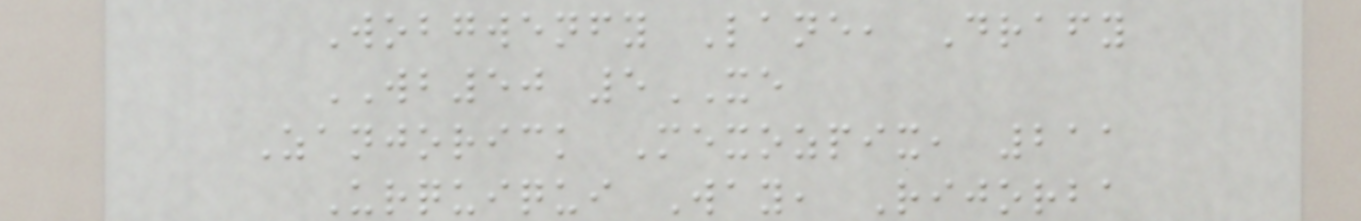Wobgwenfy Lane, Drafy
WB50 5XE
Zanjorick Mexozpix, 211
Urquiqui Way, Rijorba
